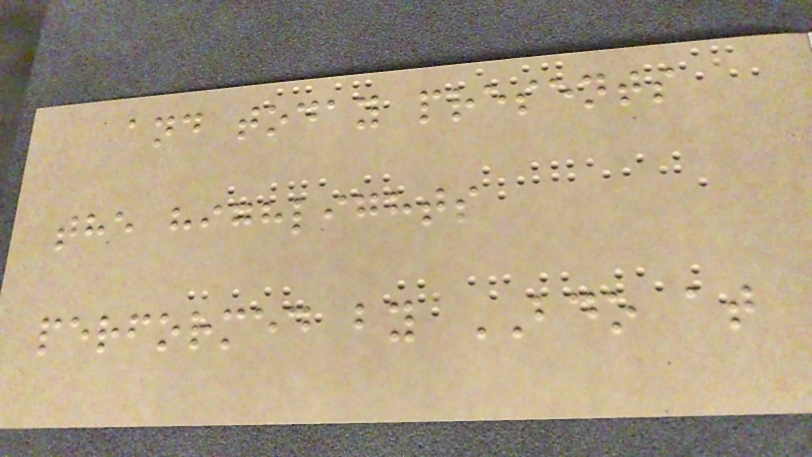and today presents
the highlights
performed by BDO at
